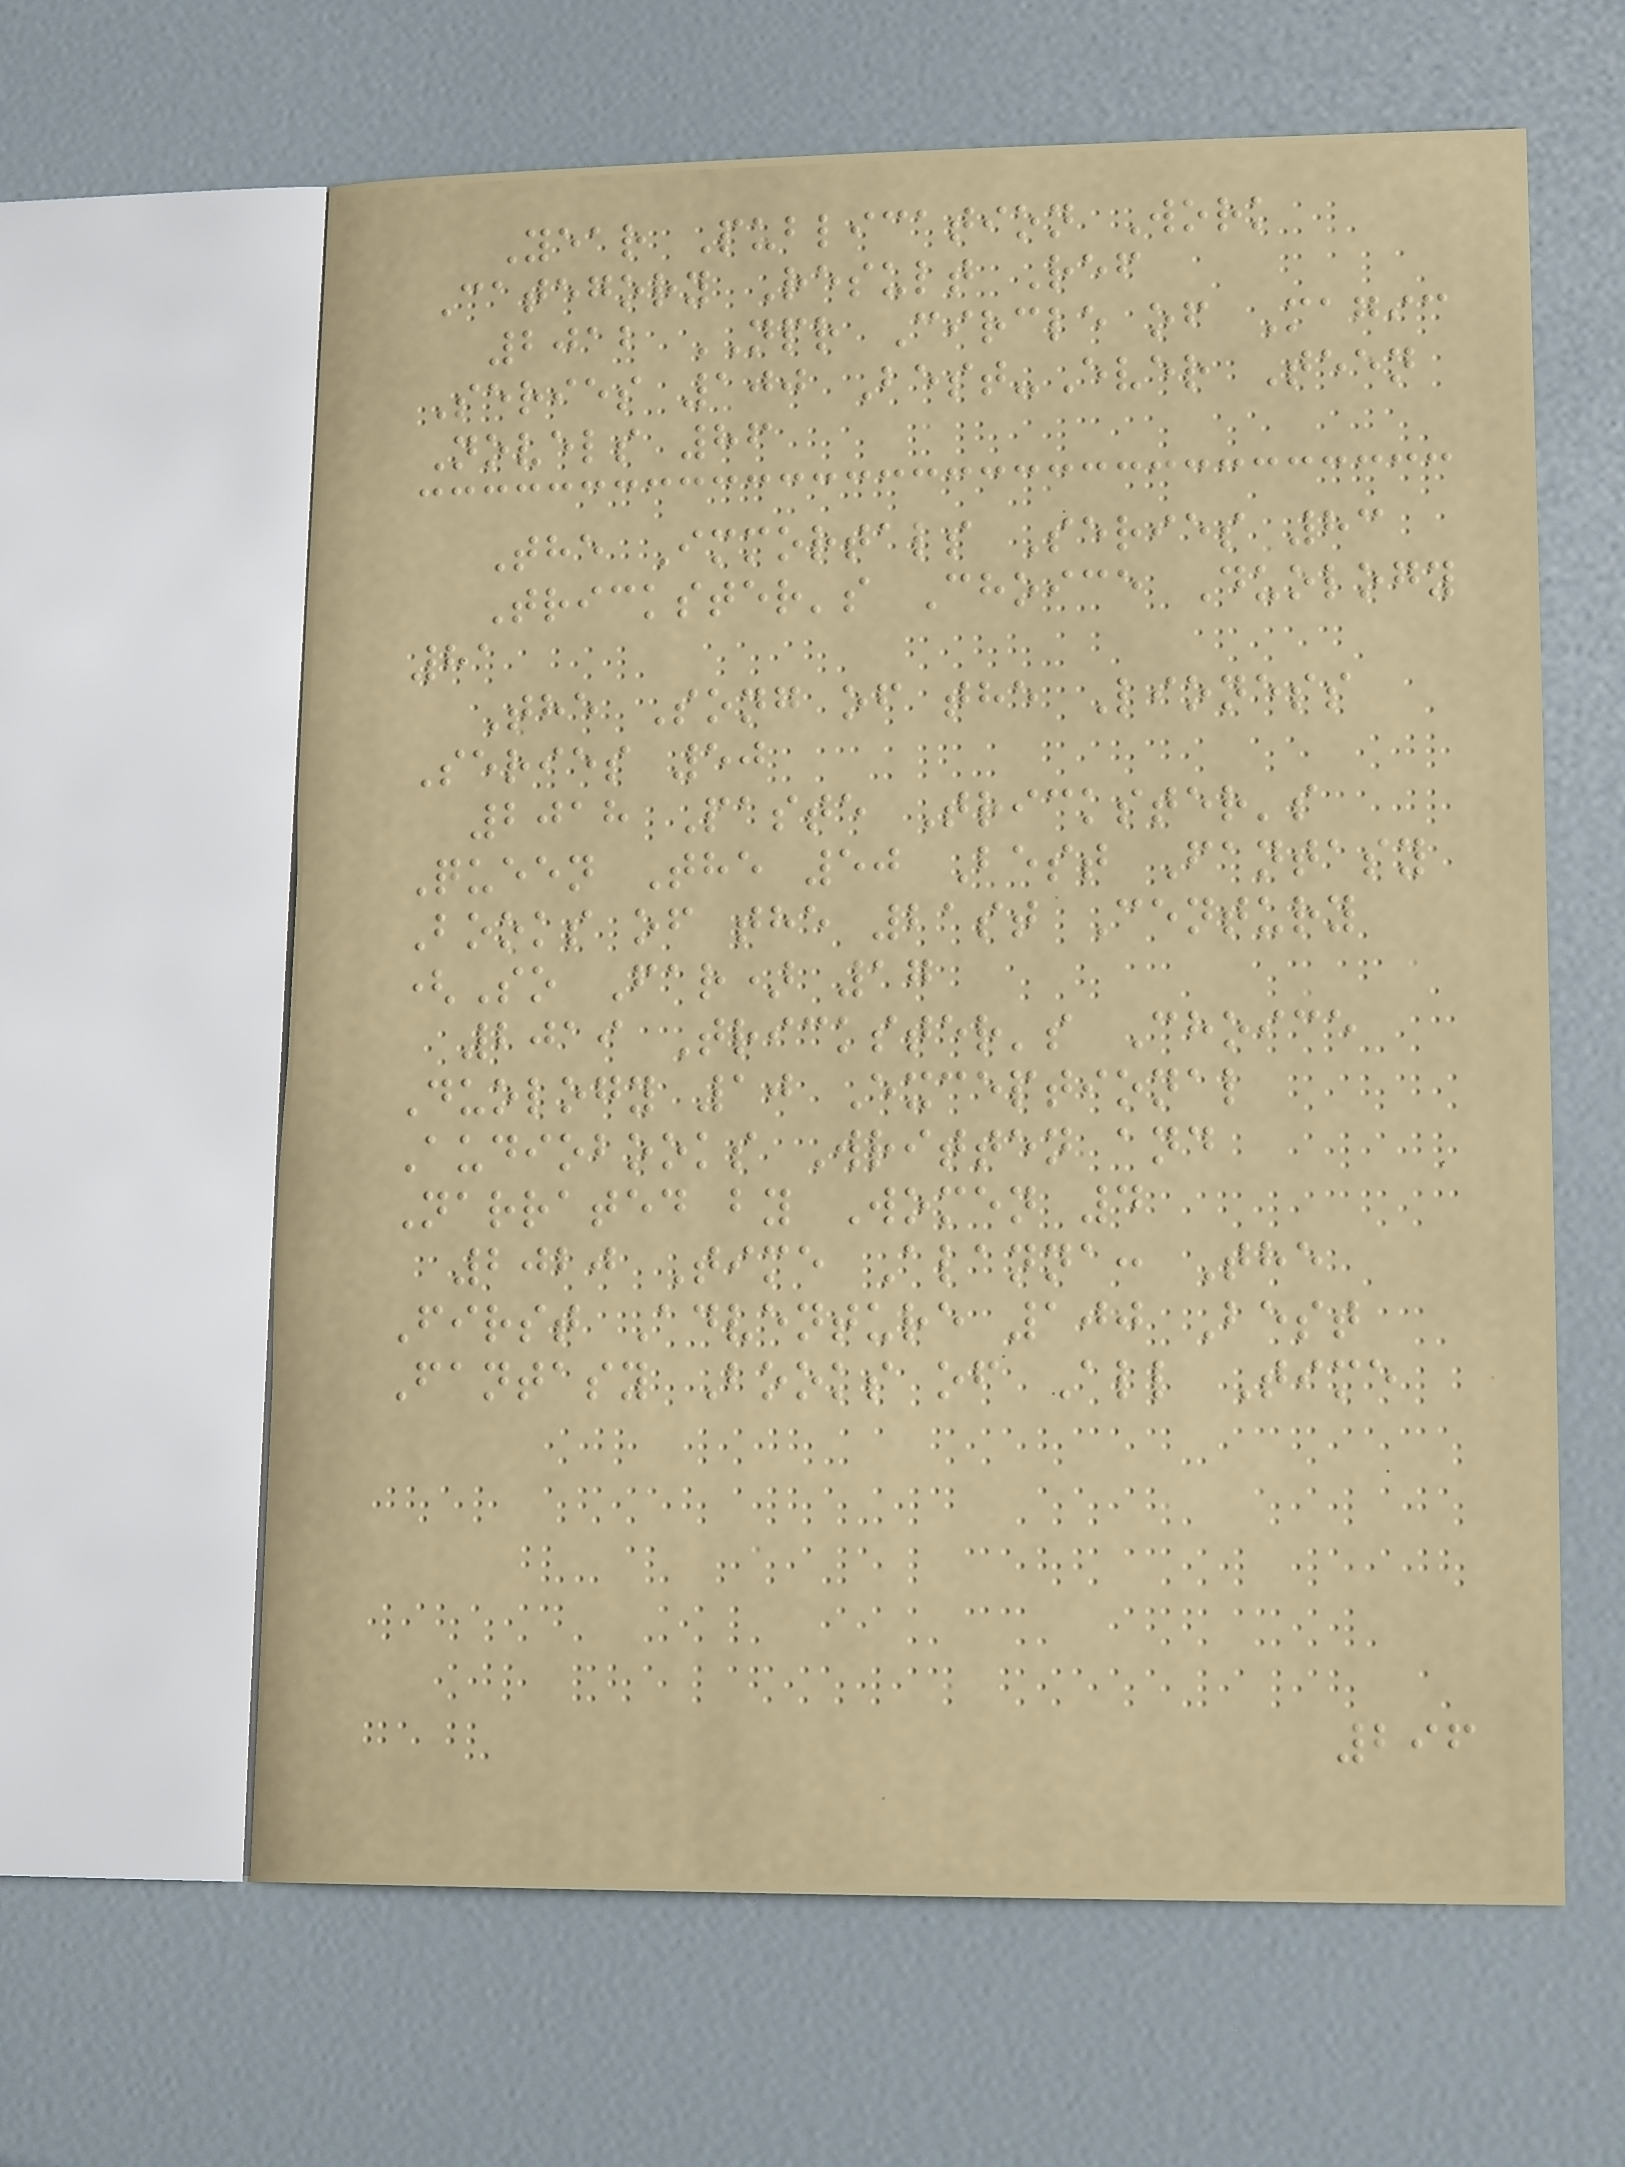Year Publication Work
Category Result Ref
2012 NPR Circle of Magic
Series 100 Best-Ever Teen
Novels 86
The Immortals Series 83
Trickster's Choice Duology
81
The Song of the Lioness
Series 50
2018 Paste Trickster's
Queen The 50 Best Fantasy
Books of the 21st Century
(So Far) 17
2019 Trickster's Choice
Duology 10 Exceptional
Audiobooks Written and
Narrated by Women 4
2020 Time Alanna: The
First Adventure 100 Best
Fantasy Books of All Time
296
